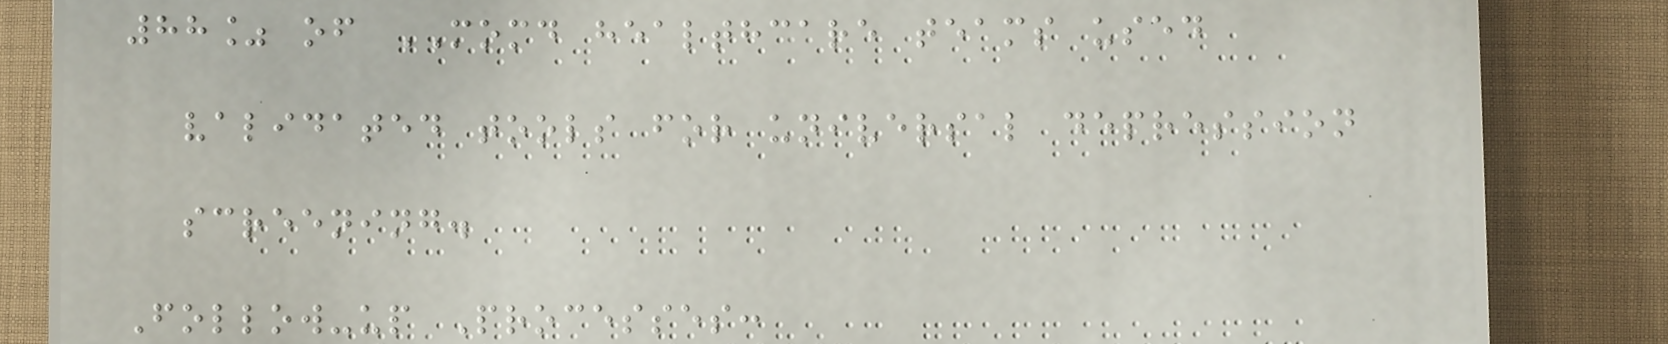88% of MOMD healthcare teams used
validated tools for universal depression
screening.
Follow-up Processes:
